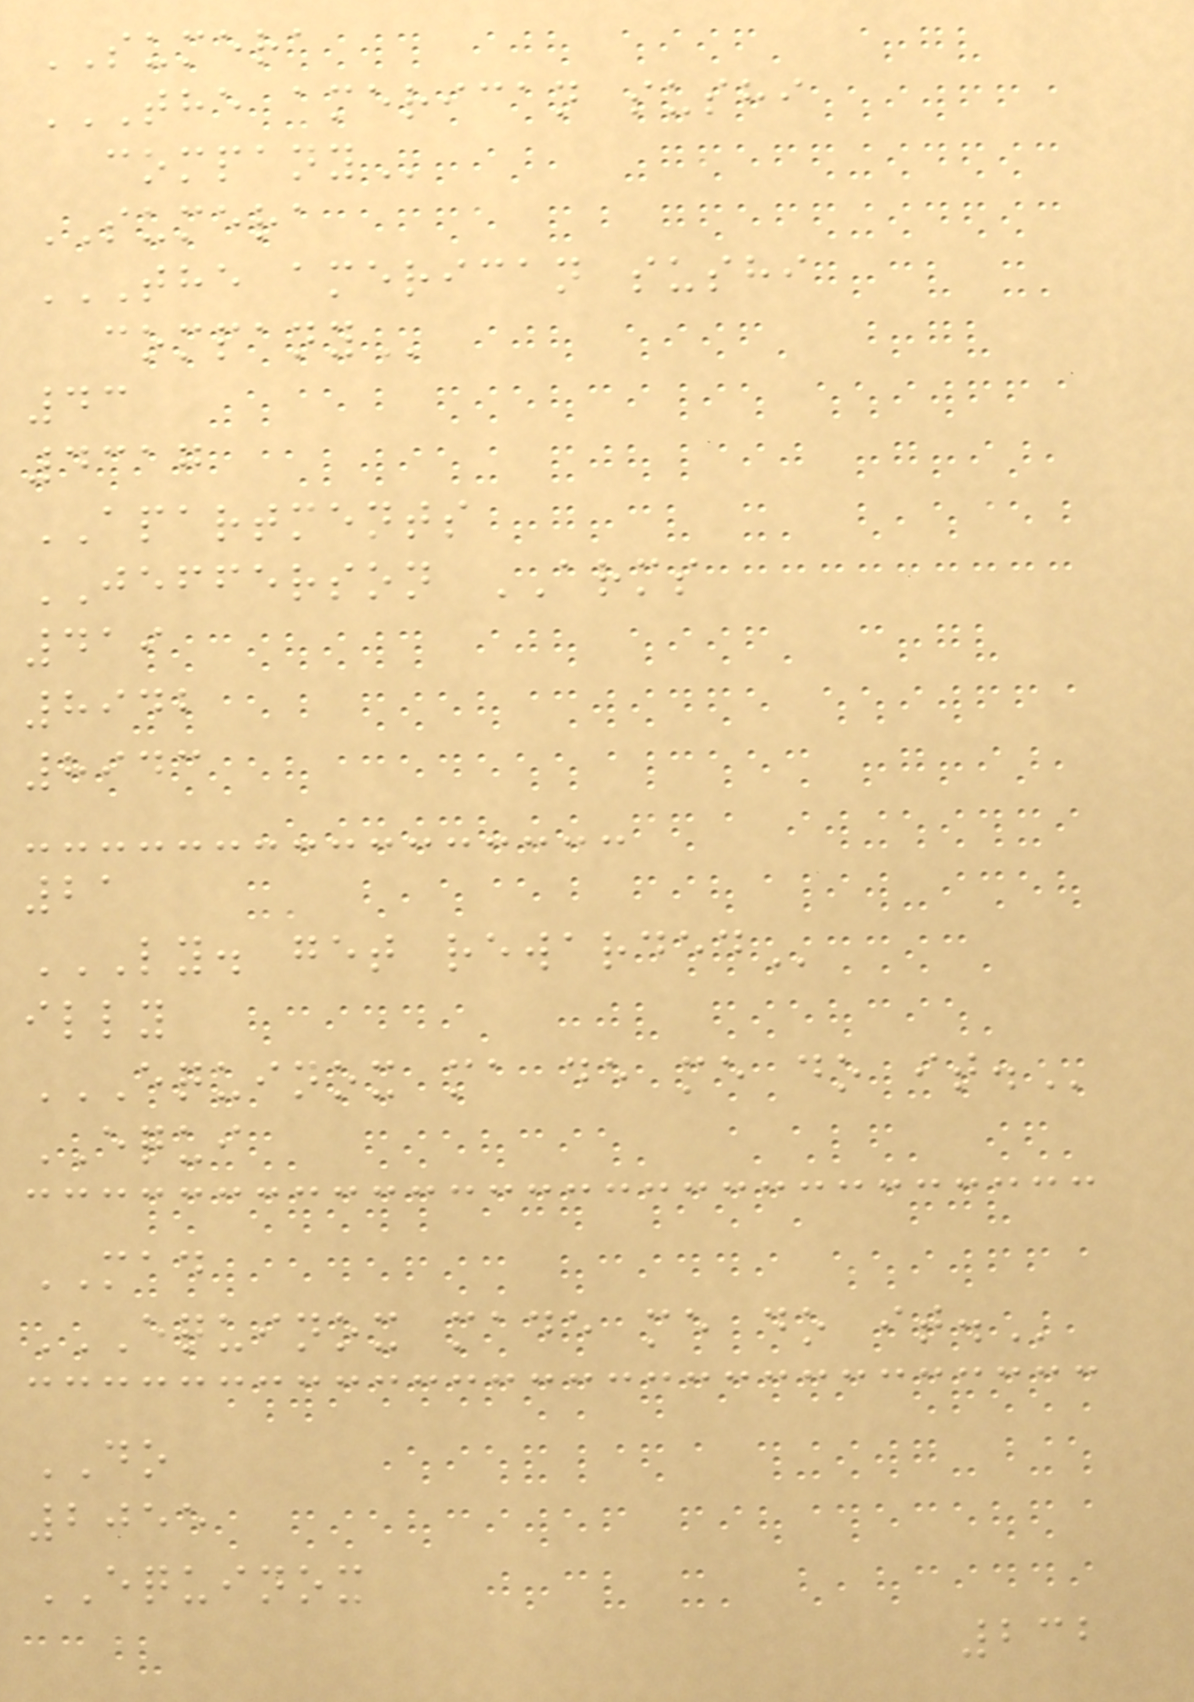SUMERA
THE AMERICAN SUSHI
COMPANY
SUMERA
THE AMERICAN SUSHI
COMPANY
43
4317
APARTMENTS
JEFFERSON ARMS
419
8942
8943
21
LY. GET REWARDED
illy
EQUINOX MA DE ME DO IT.
EQUI
MAD
EQUINOX MADE ME DO IT.
DO
2055
EQUINOX
232
